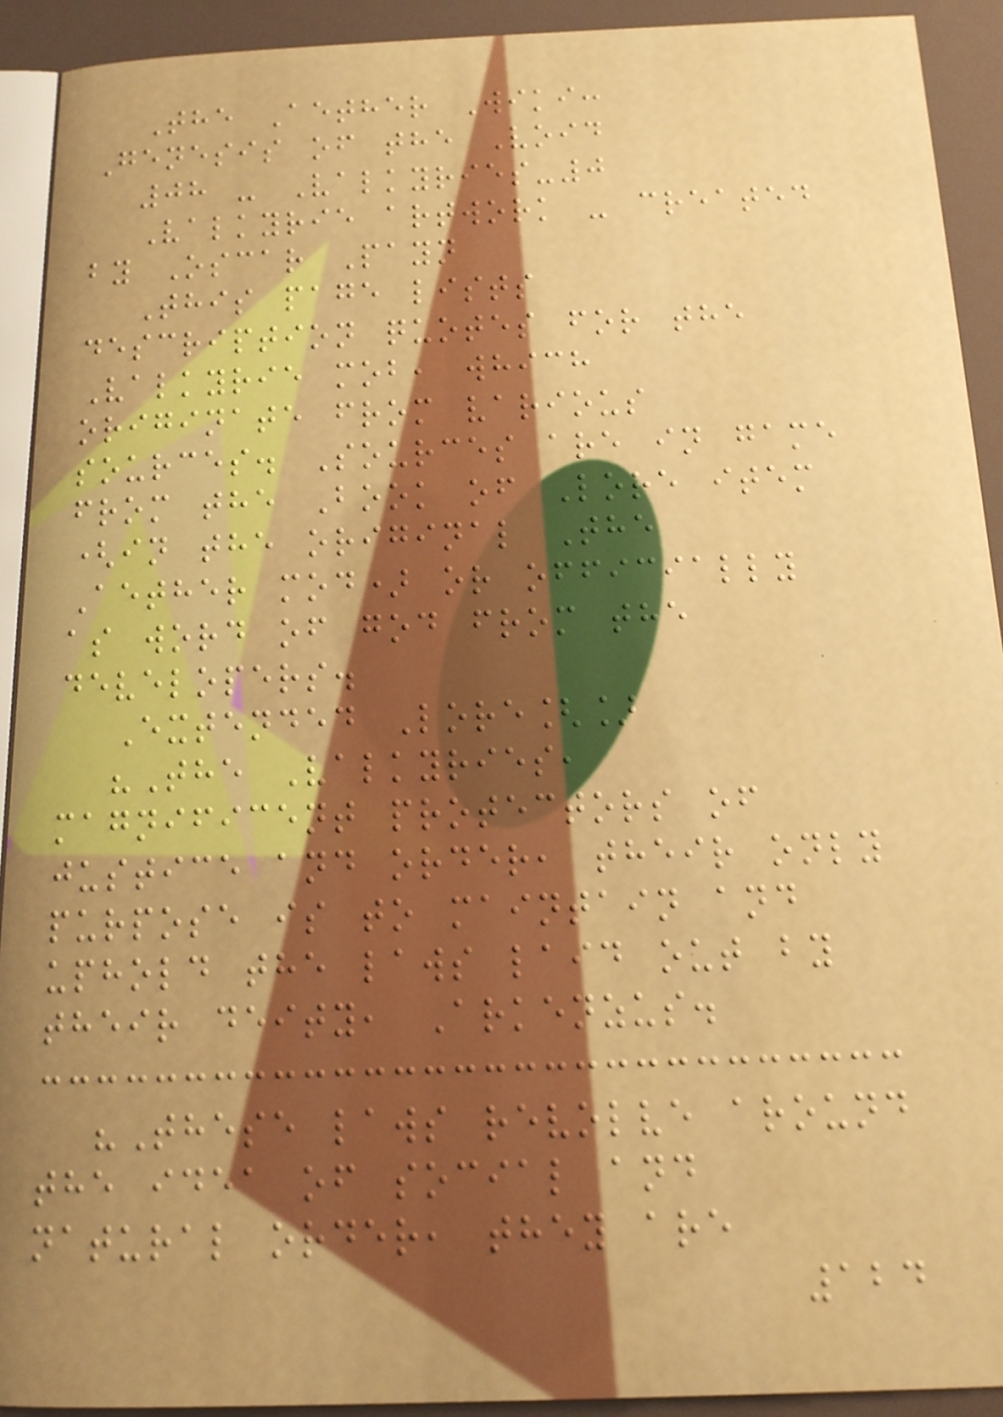The Aether Wiki:
Genesis of the Void
08 - Valkyries-0
Valkyrie artwork - created
by Oscar Payn
This page lists
description quotes for the
Valkyrie mob, which
originate from various
sources. Sources are in game
from the Book of Lore item
(in the original The
Aether mod) or officially
as word of god from the
developers.
Extended Lore[]
"The Valkyries,
magnificent protectors of
justice and order, their only
purpose is to maintain and
uphold the laws laid out by
their deity, Arkenzus.
"These laws revolve around
the idea of social and
natural order, they are
124
